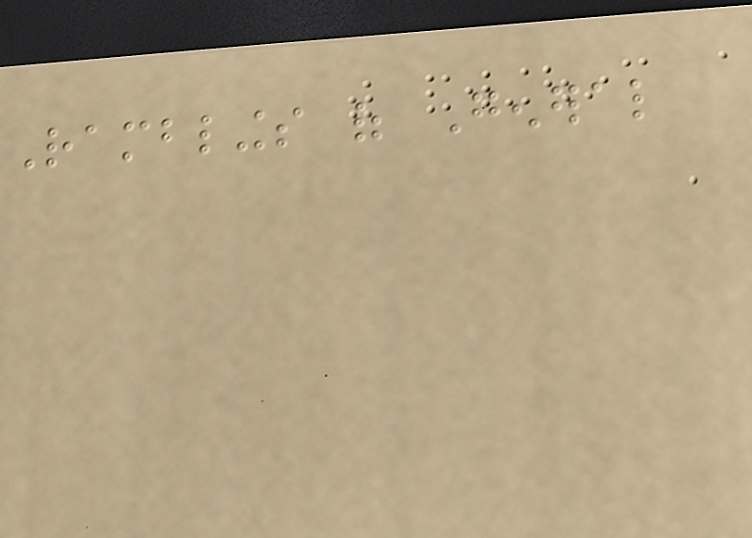Ramblings of General
